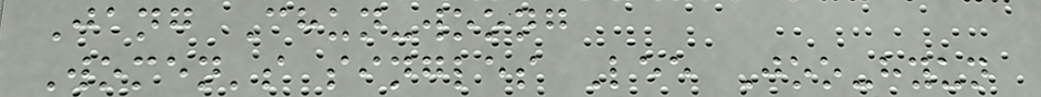Jang Chun-woong
Women's singles Lee Joo-hyun
